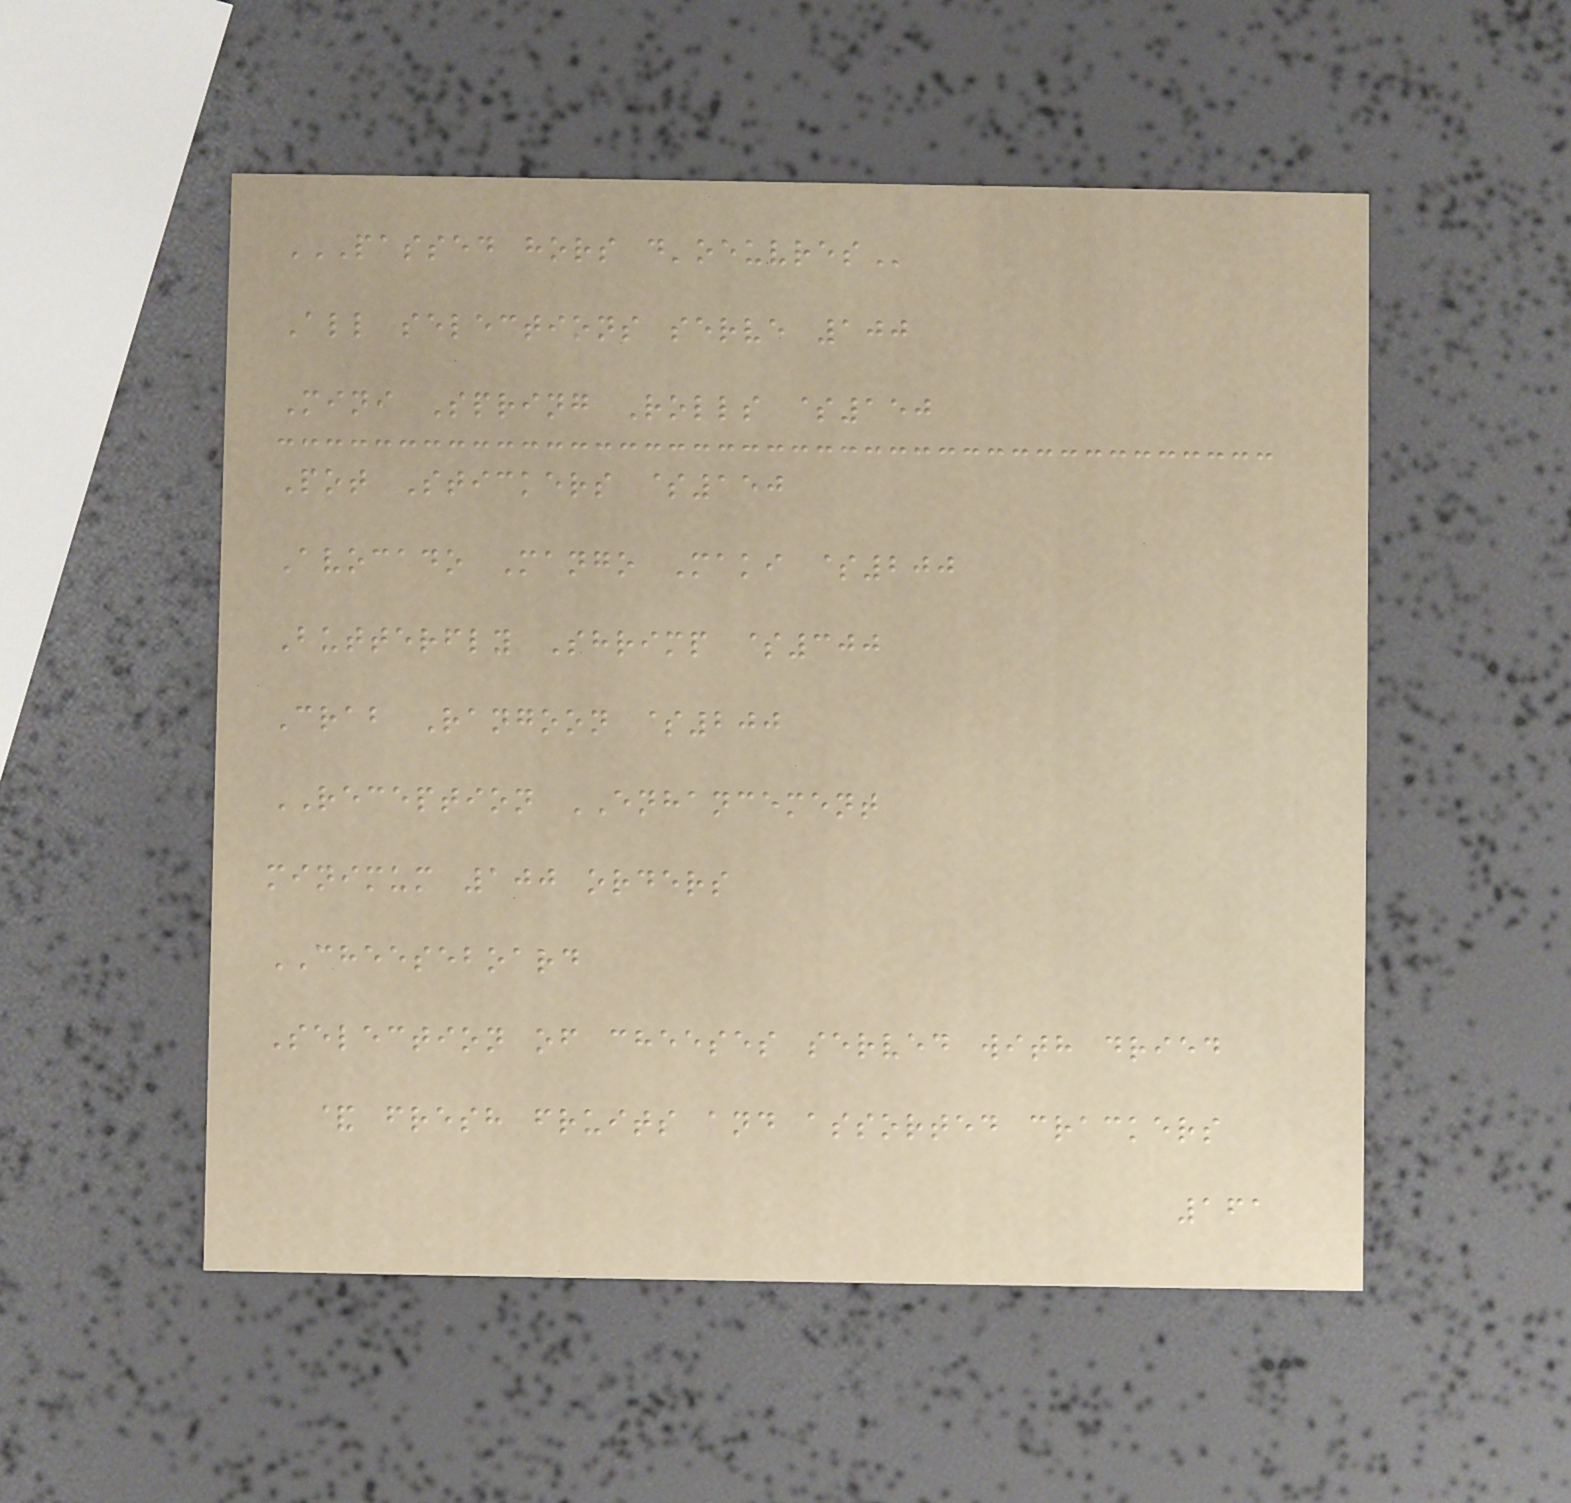PASSED HORS D'OEUVRES
All selections serve 100
Mini Spring Rolls $150
Pot Stickers $150
Avocado Mango Maki $200
Butterfly Shrimp $300
Crab Rangoon $200
RECEPTION ENHANCEMENT
minimum 100 orders
CHEESEBOARD
Selection of cheeses served with dried
& fresh fruits and assorted crackers
161
